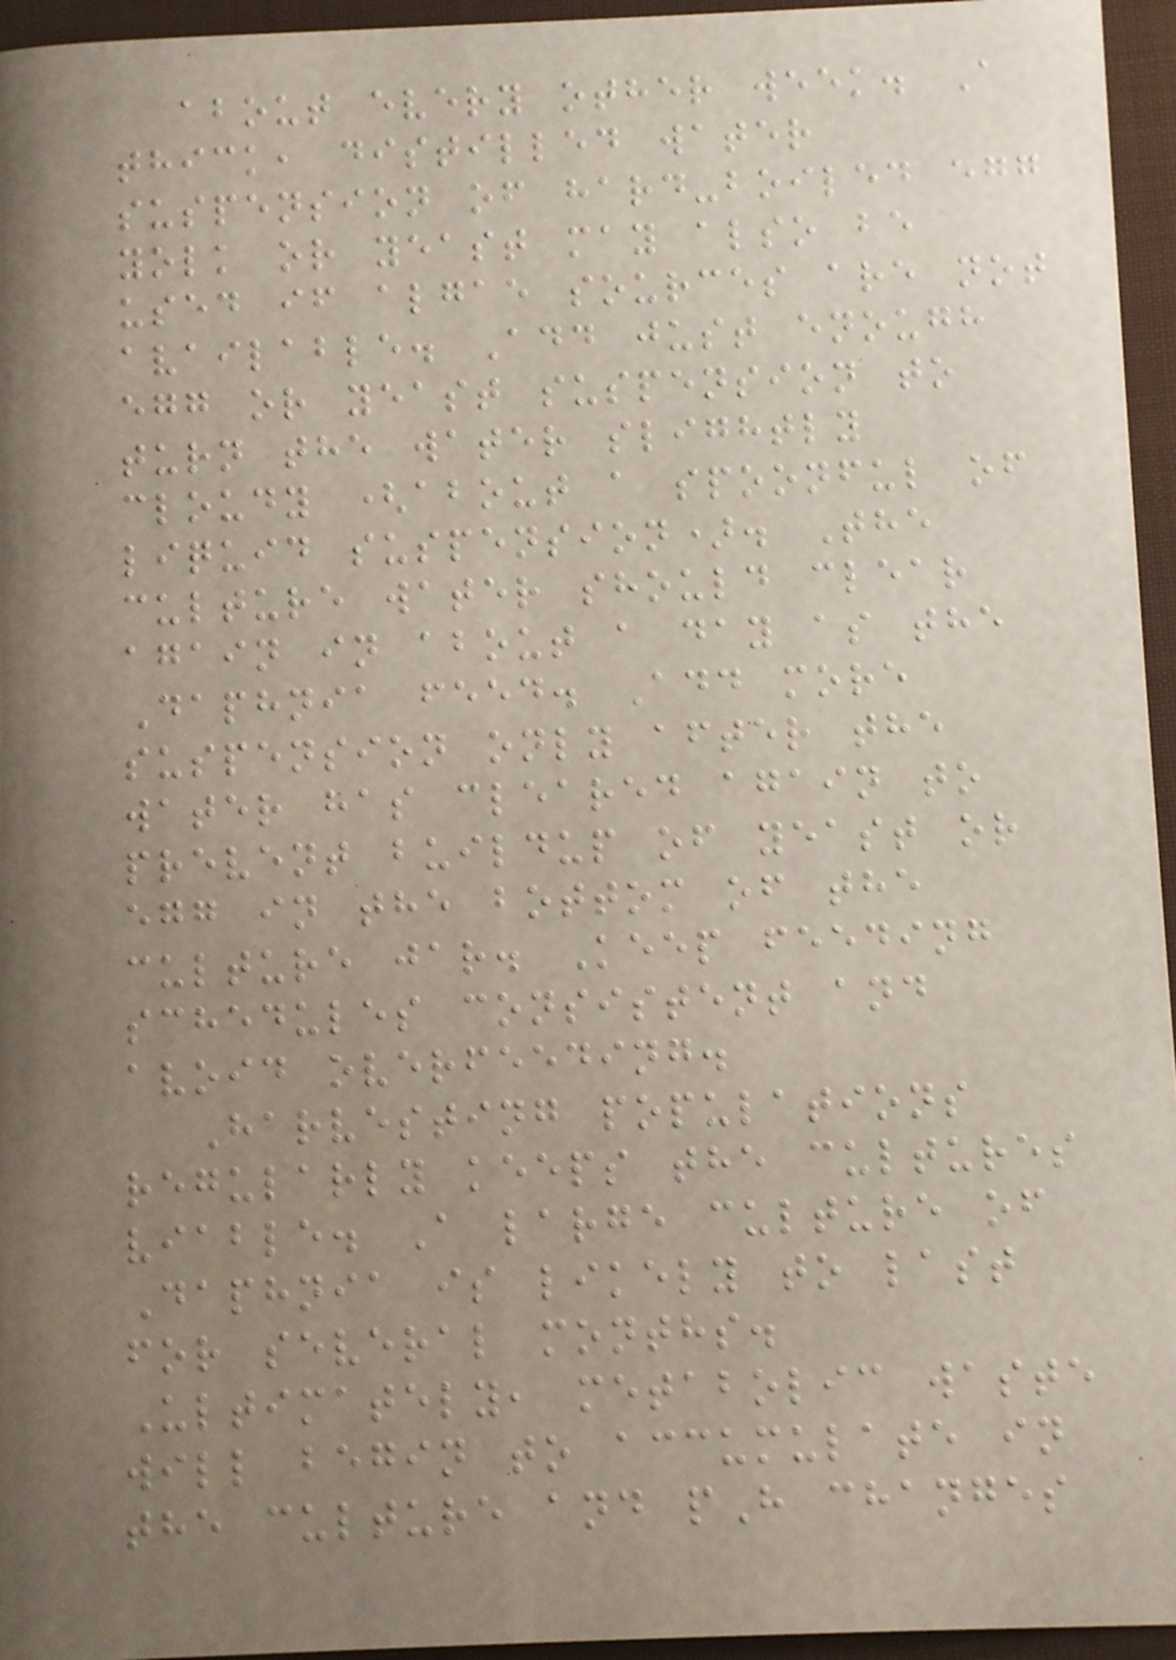about every other week. A
thick, distilled water
suspension of hard-boiled egg
yolk or yeast may also be
used if algae sources are not
available. Add just enough
egg or yeast suspension to
turn the water slightly
cloudy (about a spoonful of
liquid suspension). The
culture water should clear
again in about a day as the
Daphnia feed. Add more
suspension only after the
water has cleared again to
prevent buildup of yeast or
egg in the bottom of the
culture jar. Keep feeding
schedules consistent and
avoid overfeeding.
Harvesting populations
regularly keeps the cultures
viable. A large culture of
Daphnia is likely to last
for several months.
Ultimately, metabolic waste
will begin to accumulate in
the culture and pH changes
